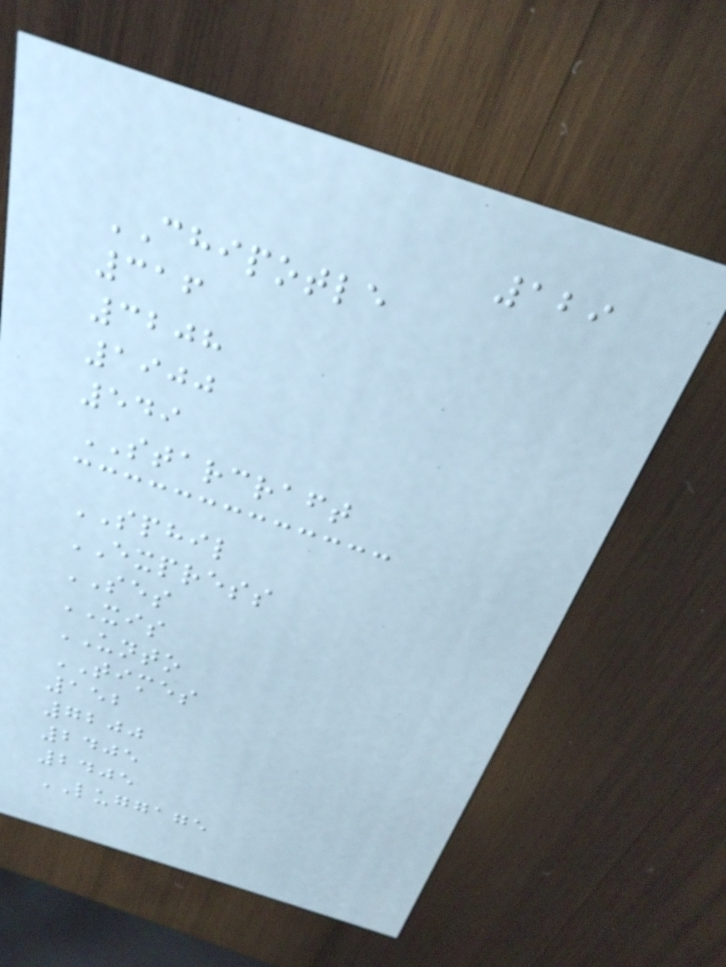129
CHIPOTLE
316
3208
1900
549
STARCRAFT
SPHIL
EXPRESS
SES
XIS
UNTO
TIMES
152
7200
2405
2405
LUGGAGE
